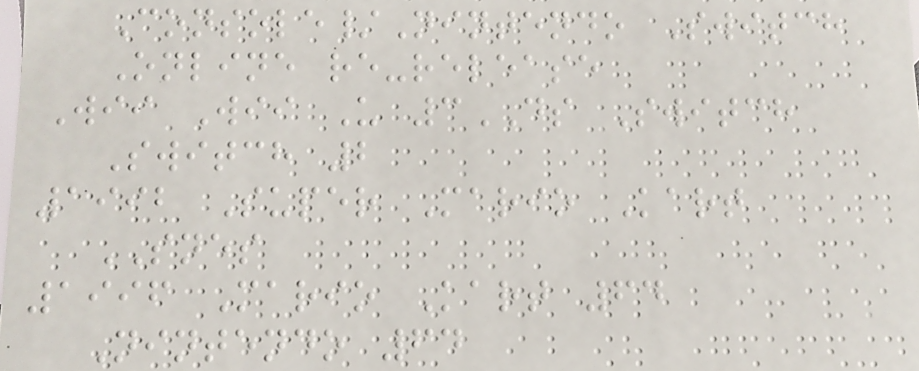Console/Nintendo Switch
Online re-release
Wii Wii U 3DS Switch
Switch 2
1992 Super Mario Kart
SNES
1996 Mario Kart 64
Nintendo 64
